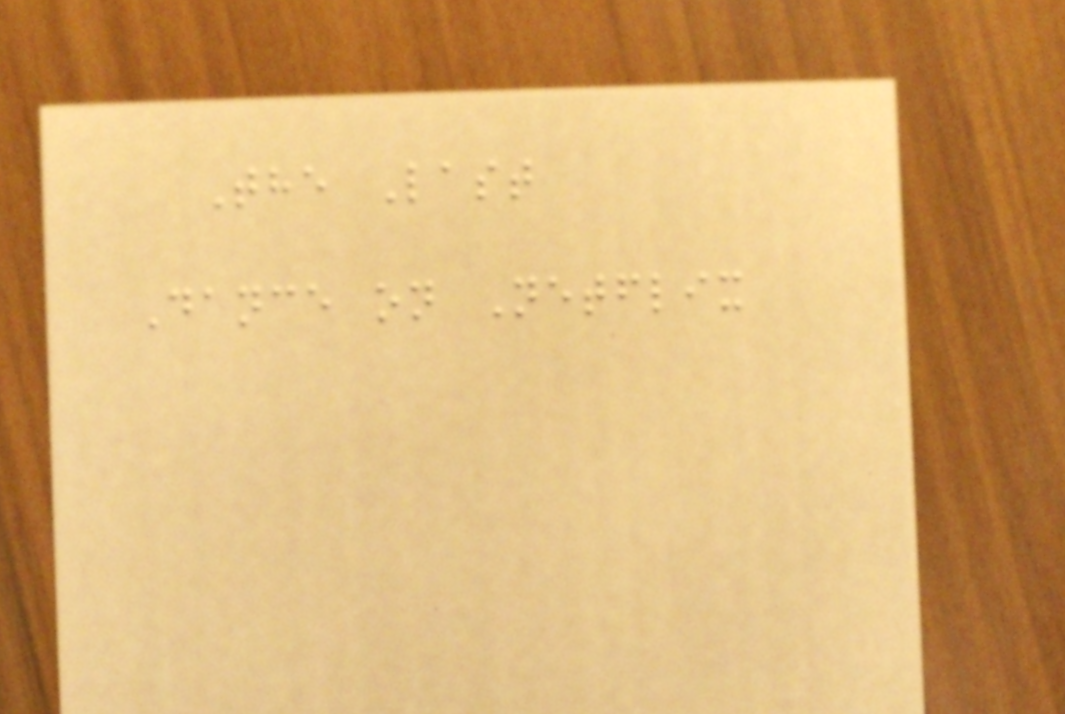The Last
Dance on Netflix
